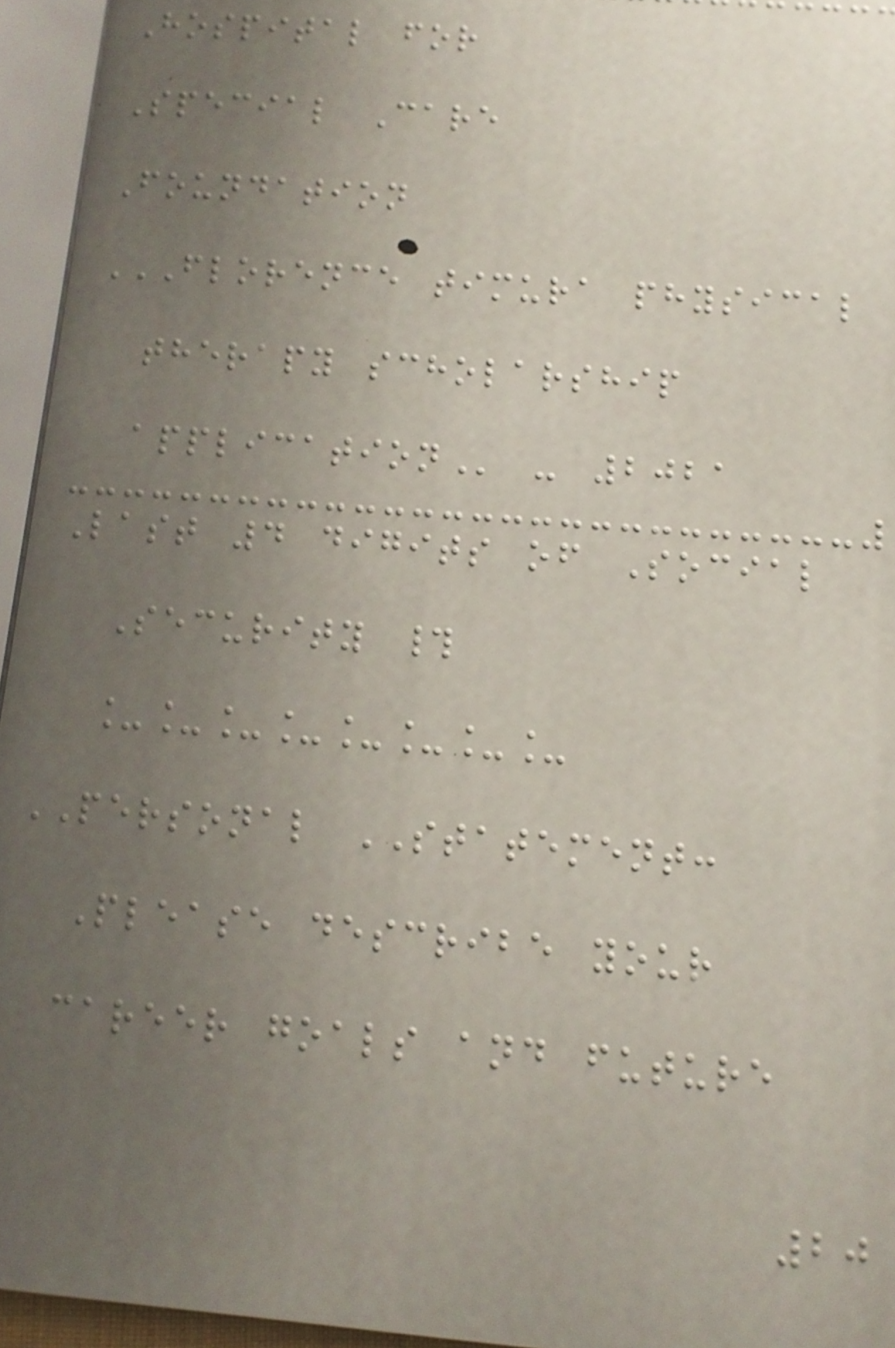Hospital for
Special Care
Foundation
FLORENCE TIMURA PHYSICAL
THERAPY SCHOLARSHIP
APPLICATION - 2021
Last 4 digits of Social
Security #
________
PERSONAL STATEMENT:
Please describe your
career goals and future
20
